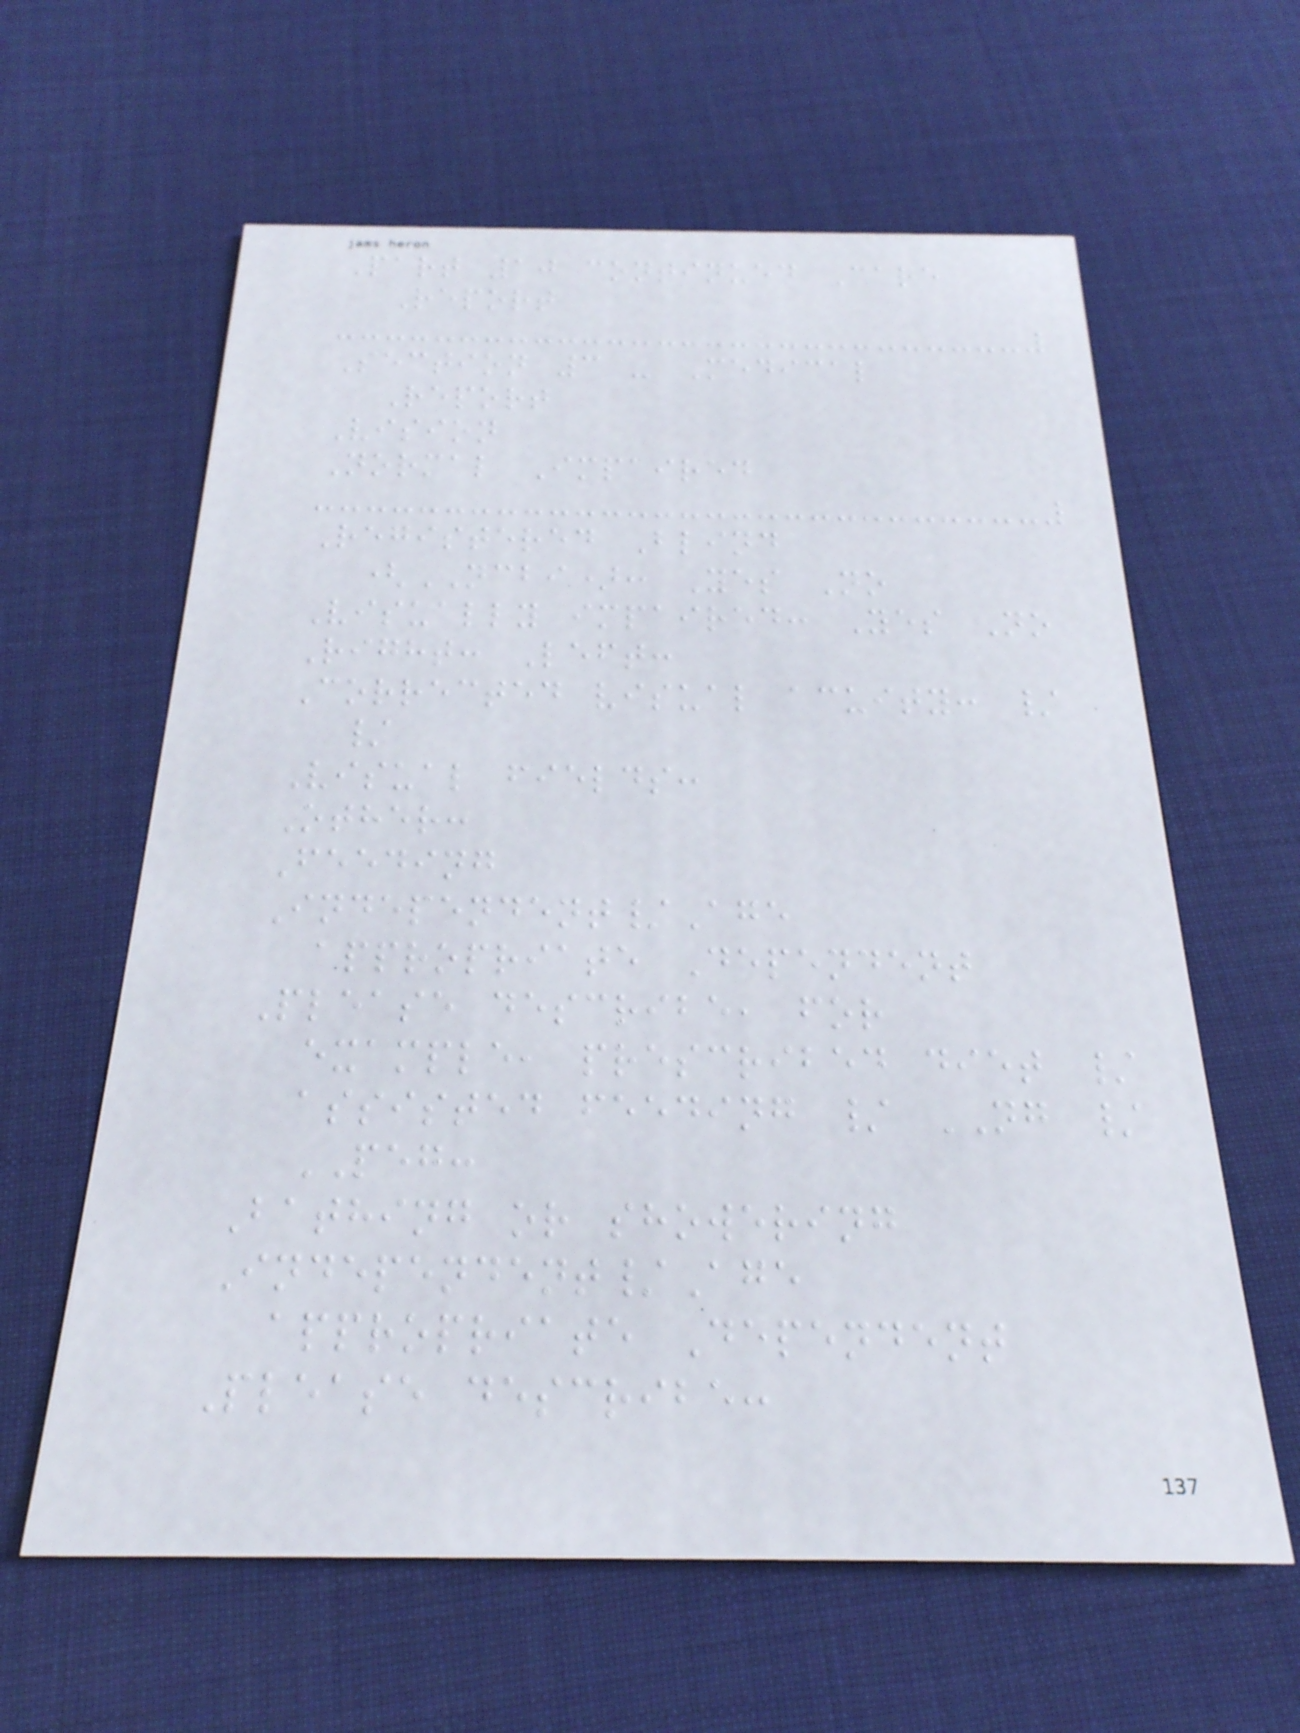Part 10 continued Care
Report
Section 3 - Medical
Report
Vision
Normal Impaired
Registered Blind
(NCBI): Yes No
Visually impaired: Yes No
Right: Left:
Corrected visual acuity: /
/
Visual fields:
Other:
Feeding
Independent/Age
appropriate Dependent
Please describe, for
example, prescribed diet /
assisted feeding / NG /
PEG:
Bathing or showering
Independent/Age
appropriate Dependent
Please describe:
